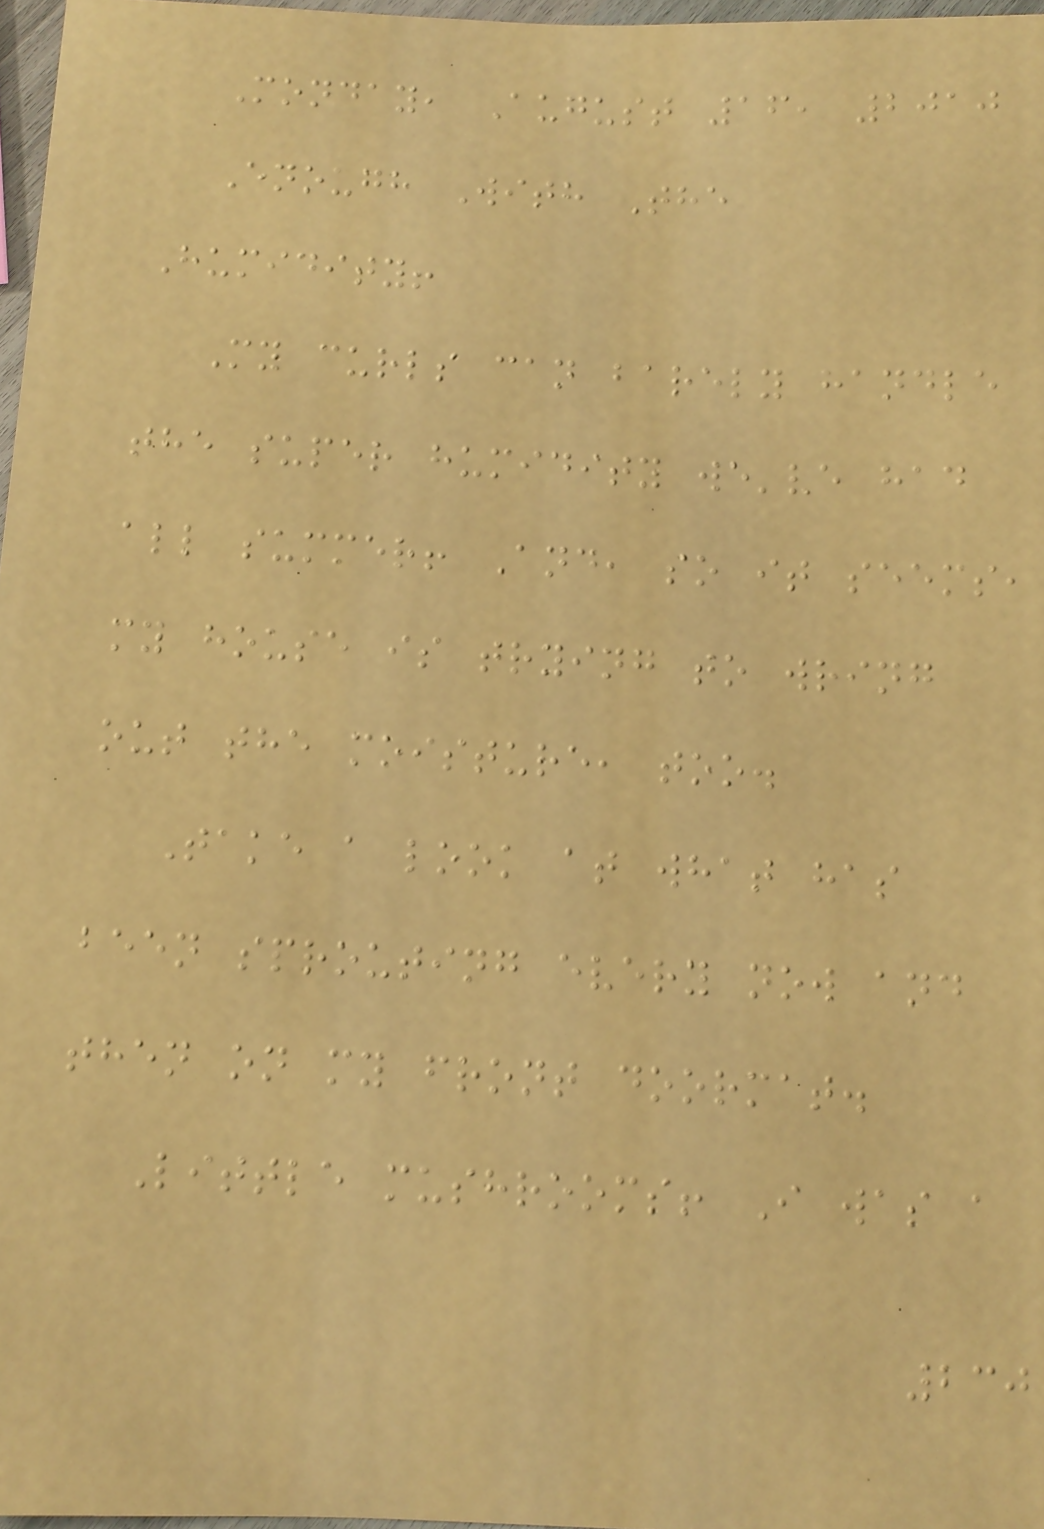Monday, August 16, 2010
Enough With The
Humidity!
My curls can barely handle
the super humidity we've had
all summer! And, so it seems,
my house is trying to wring
out the moisture, too.
Take a look at what has
been sprouting every now and
then on my front doormat.
Little mushrooms! I was a
230
